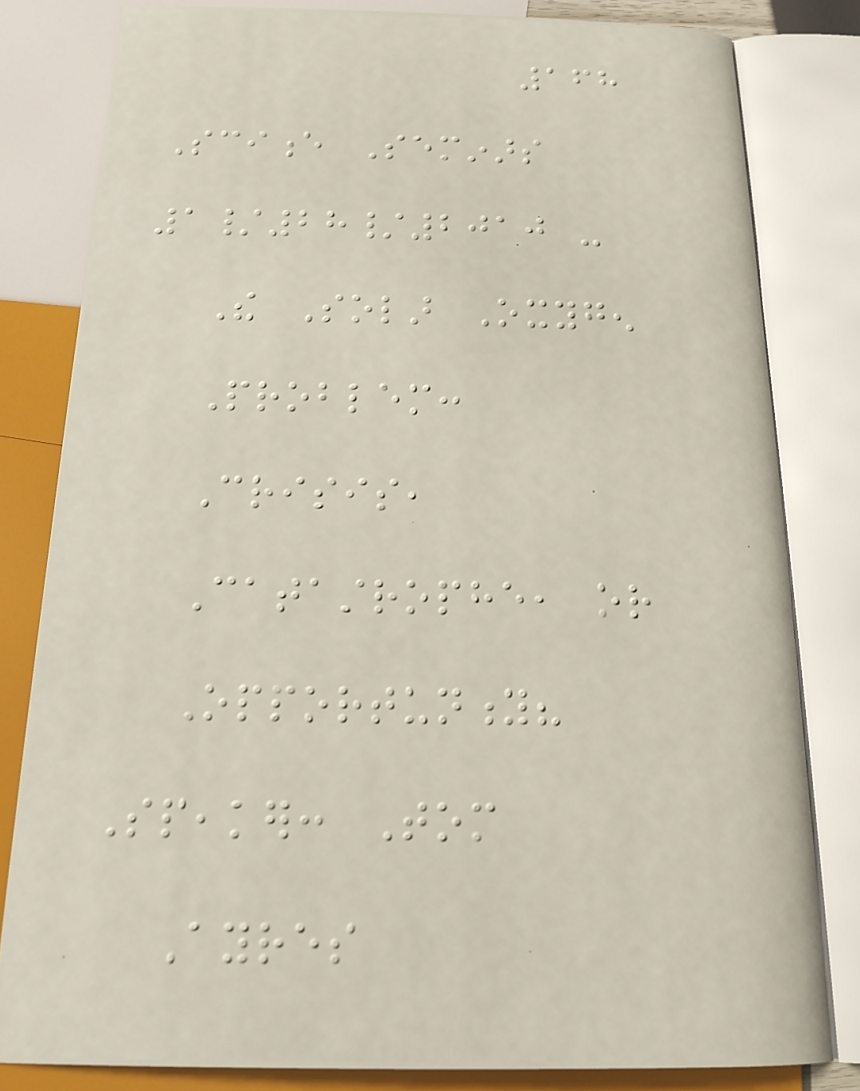168
Science Seminars
1/28/2010 -
The Solar Oxygen
Problem:
Crisis,
Catastrophe, or
Opportunity?
Speaker: Tom
Ayres
